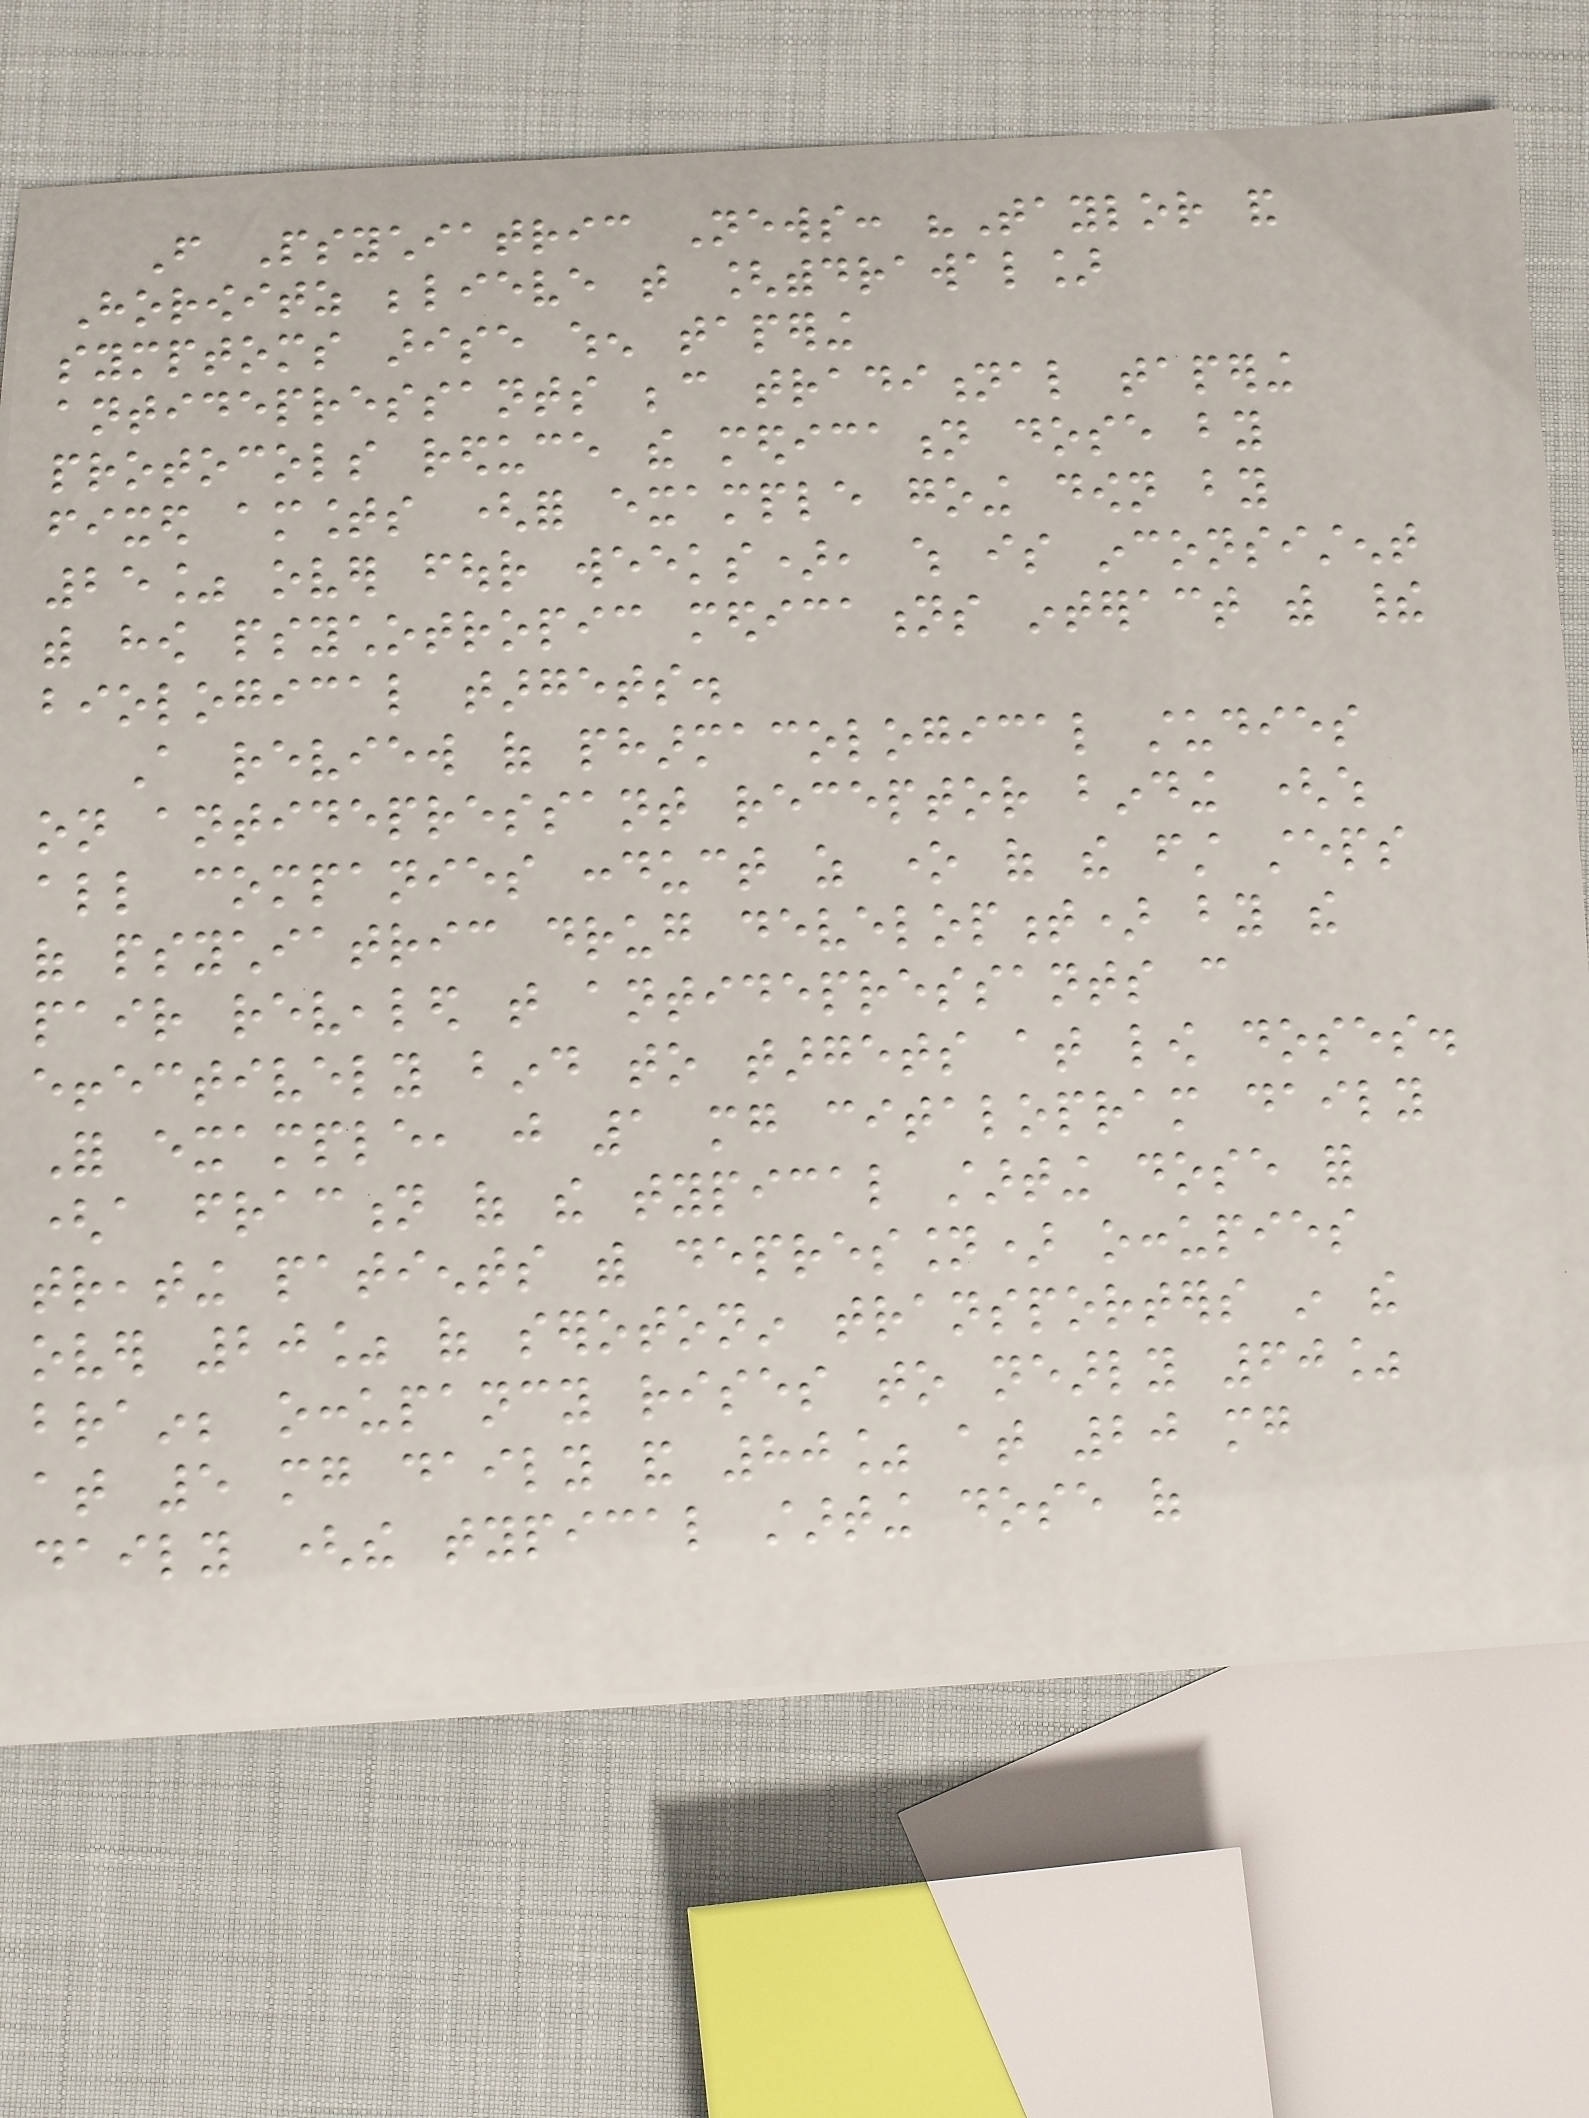From Psychiatric News: "Taylor and
Horowitz believe that [withdrawal]
symptoms arise when tapering
antidepressants because traditional tapering
protocols reduce the medication dose by
fixed amounts (for example going down by
25% over four weeks), which is inconsistent
with how psychotropic medications interact with their
biological targets.
A review of pharmacological studies
on antidepressant receptor binding (which
all companies conduct as one of the first steps
of psychiatric drug development) by the
pair revealed that antidepressants can
effectively bind to targets at low doses.
For example, just 1 mg citalopram daily
(a fraction of the typical starting dose for
treating patients with depression) occupies
over 20% of serotonin transporters in the
brain; occupancy rises to nearly 60%
at 5 mg daily and 80% at 20 mg
daily (the typical starting dose of
